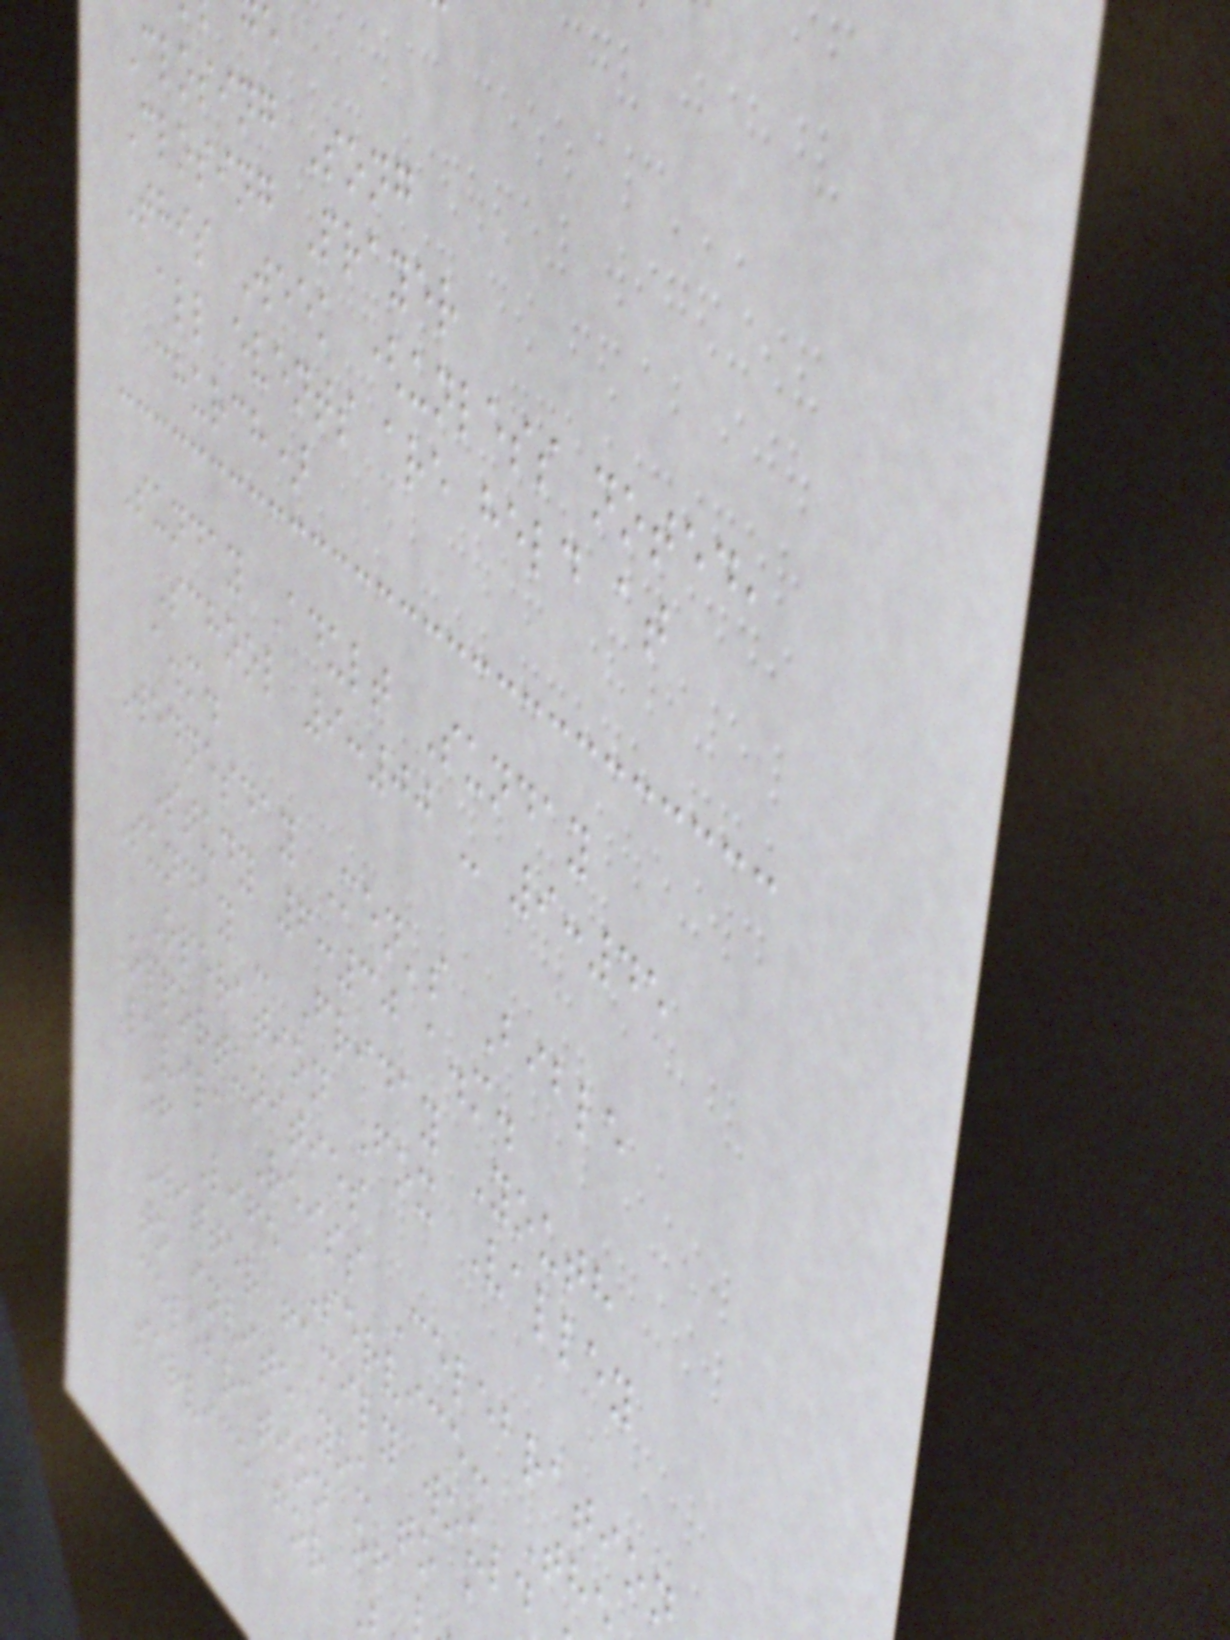Closing Song
Closing Prayer
This Week (unless noted,
all events are held at
church)
Sunday Adult Sunday
School 9:00 - 9:45
a.m.
Wednesday Men's Bible
Study 6:30 a.m.
Sunday - Friday Youth
Operation Fox Valley
Opportunities
Lavila Reiss Celebration
of Life Service: Th
Witter family would
to invite you to a
celebration of
service for
